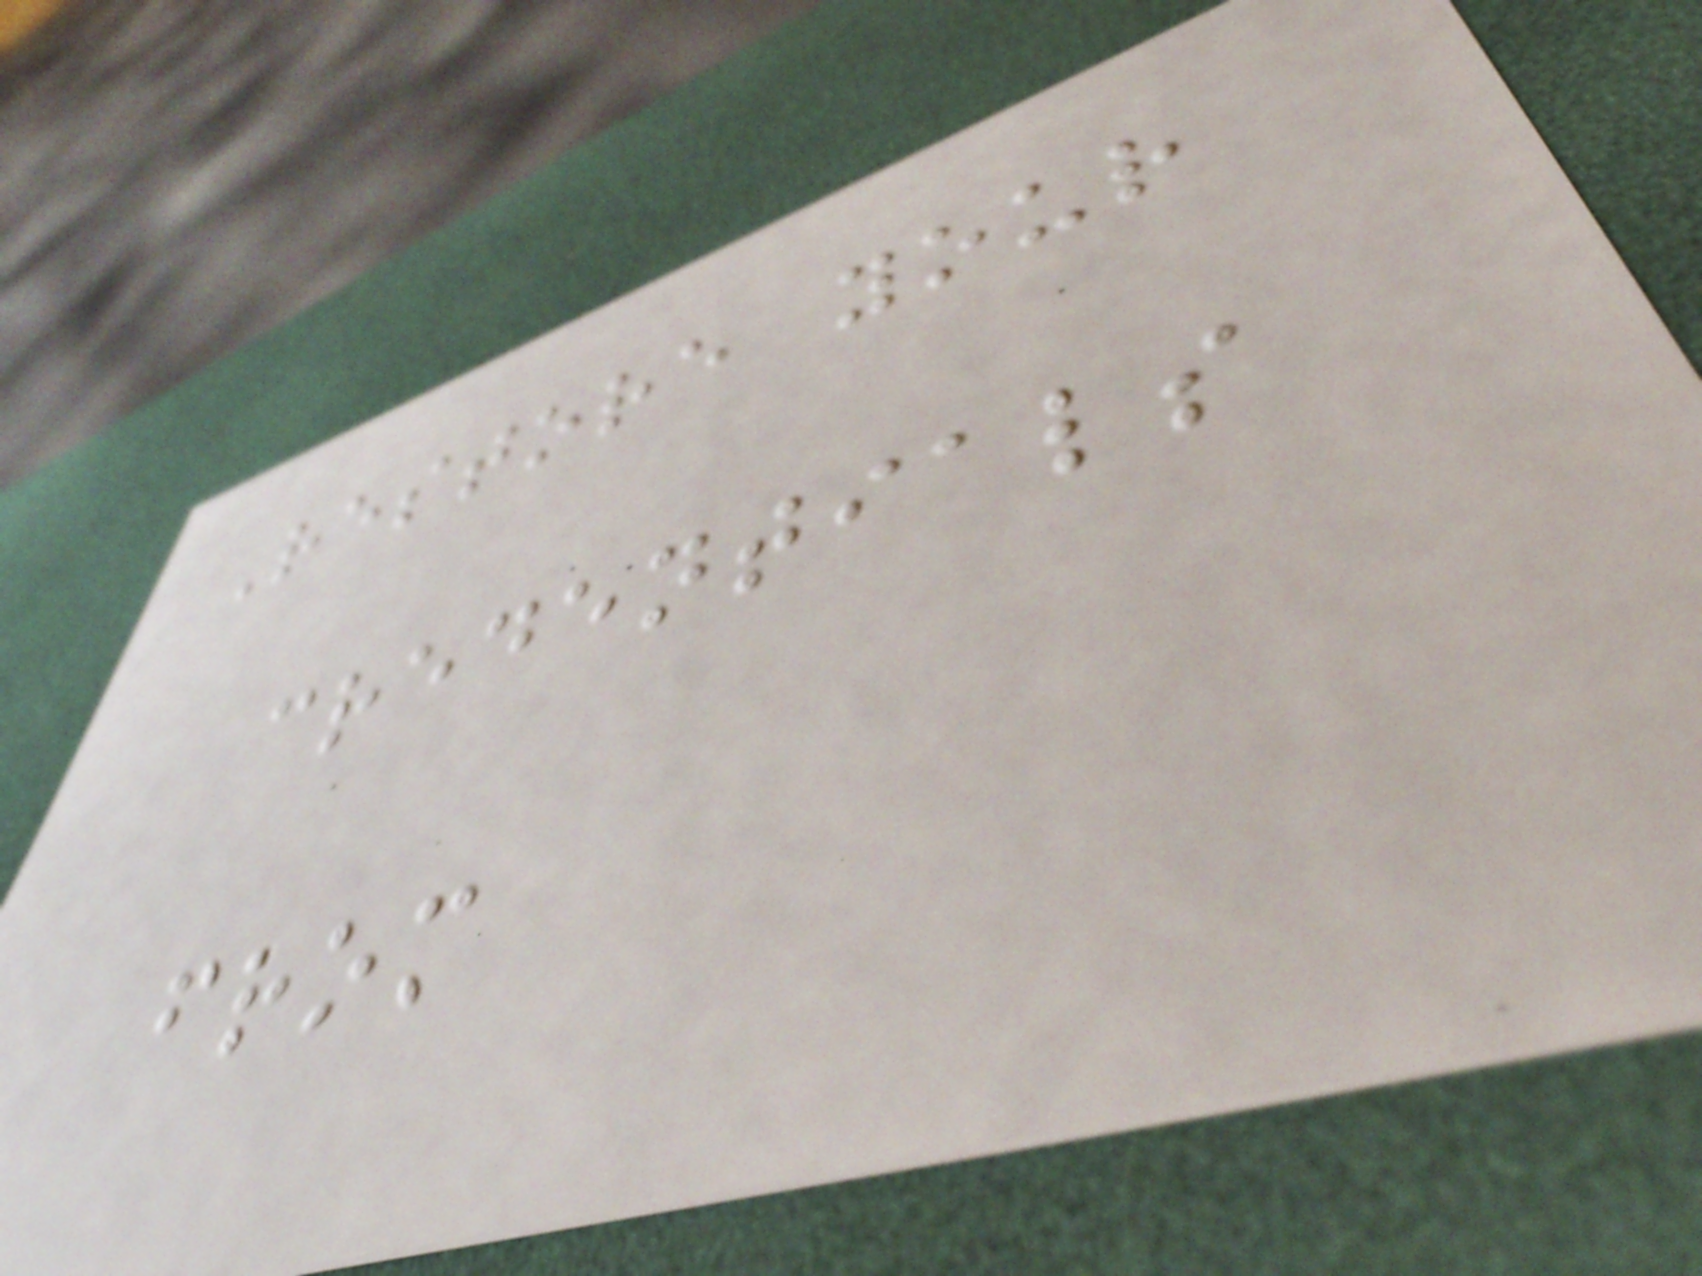Restore your
credentials
from
